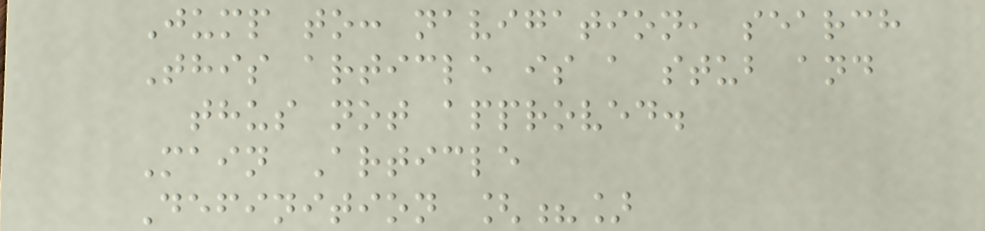Jump to: navigation, search
This article is a stub and
thus not approved.
Main Article
Definition [?]
